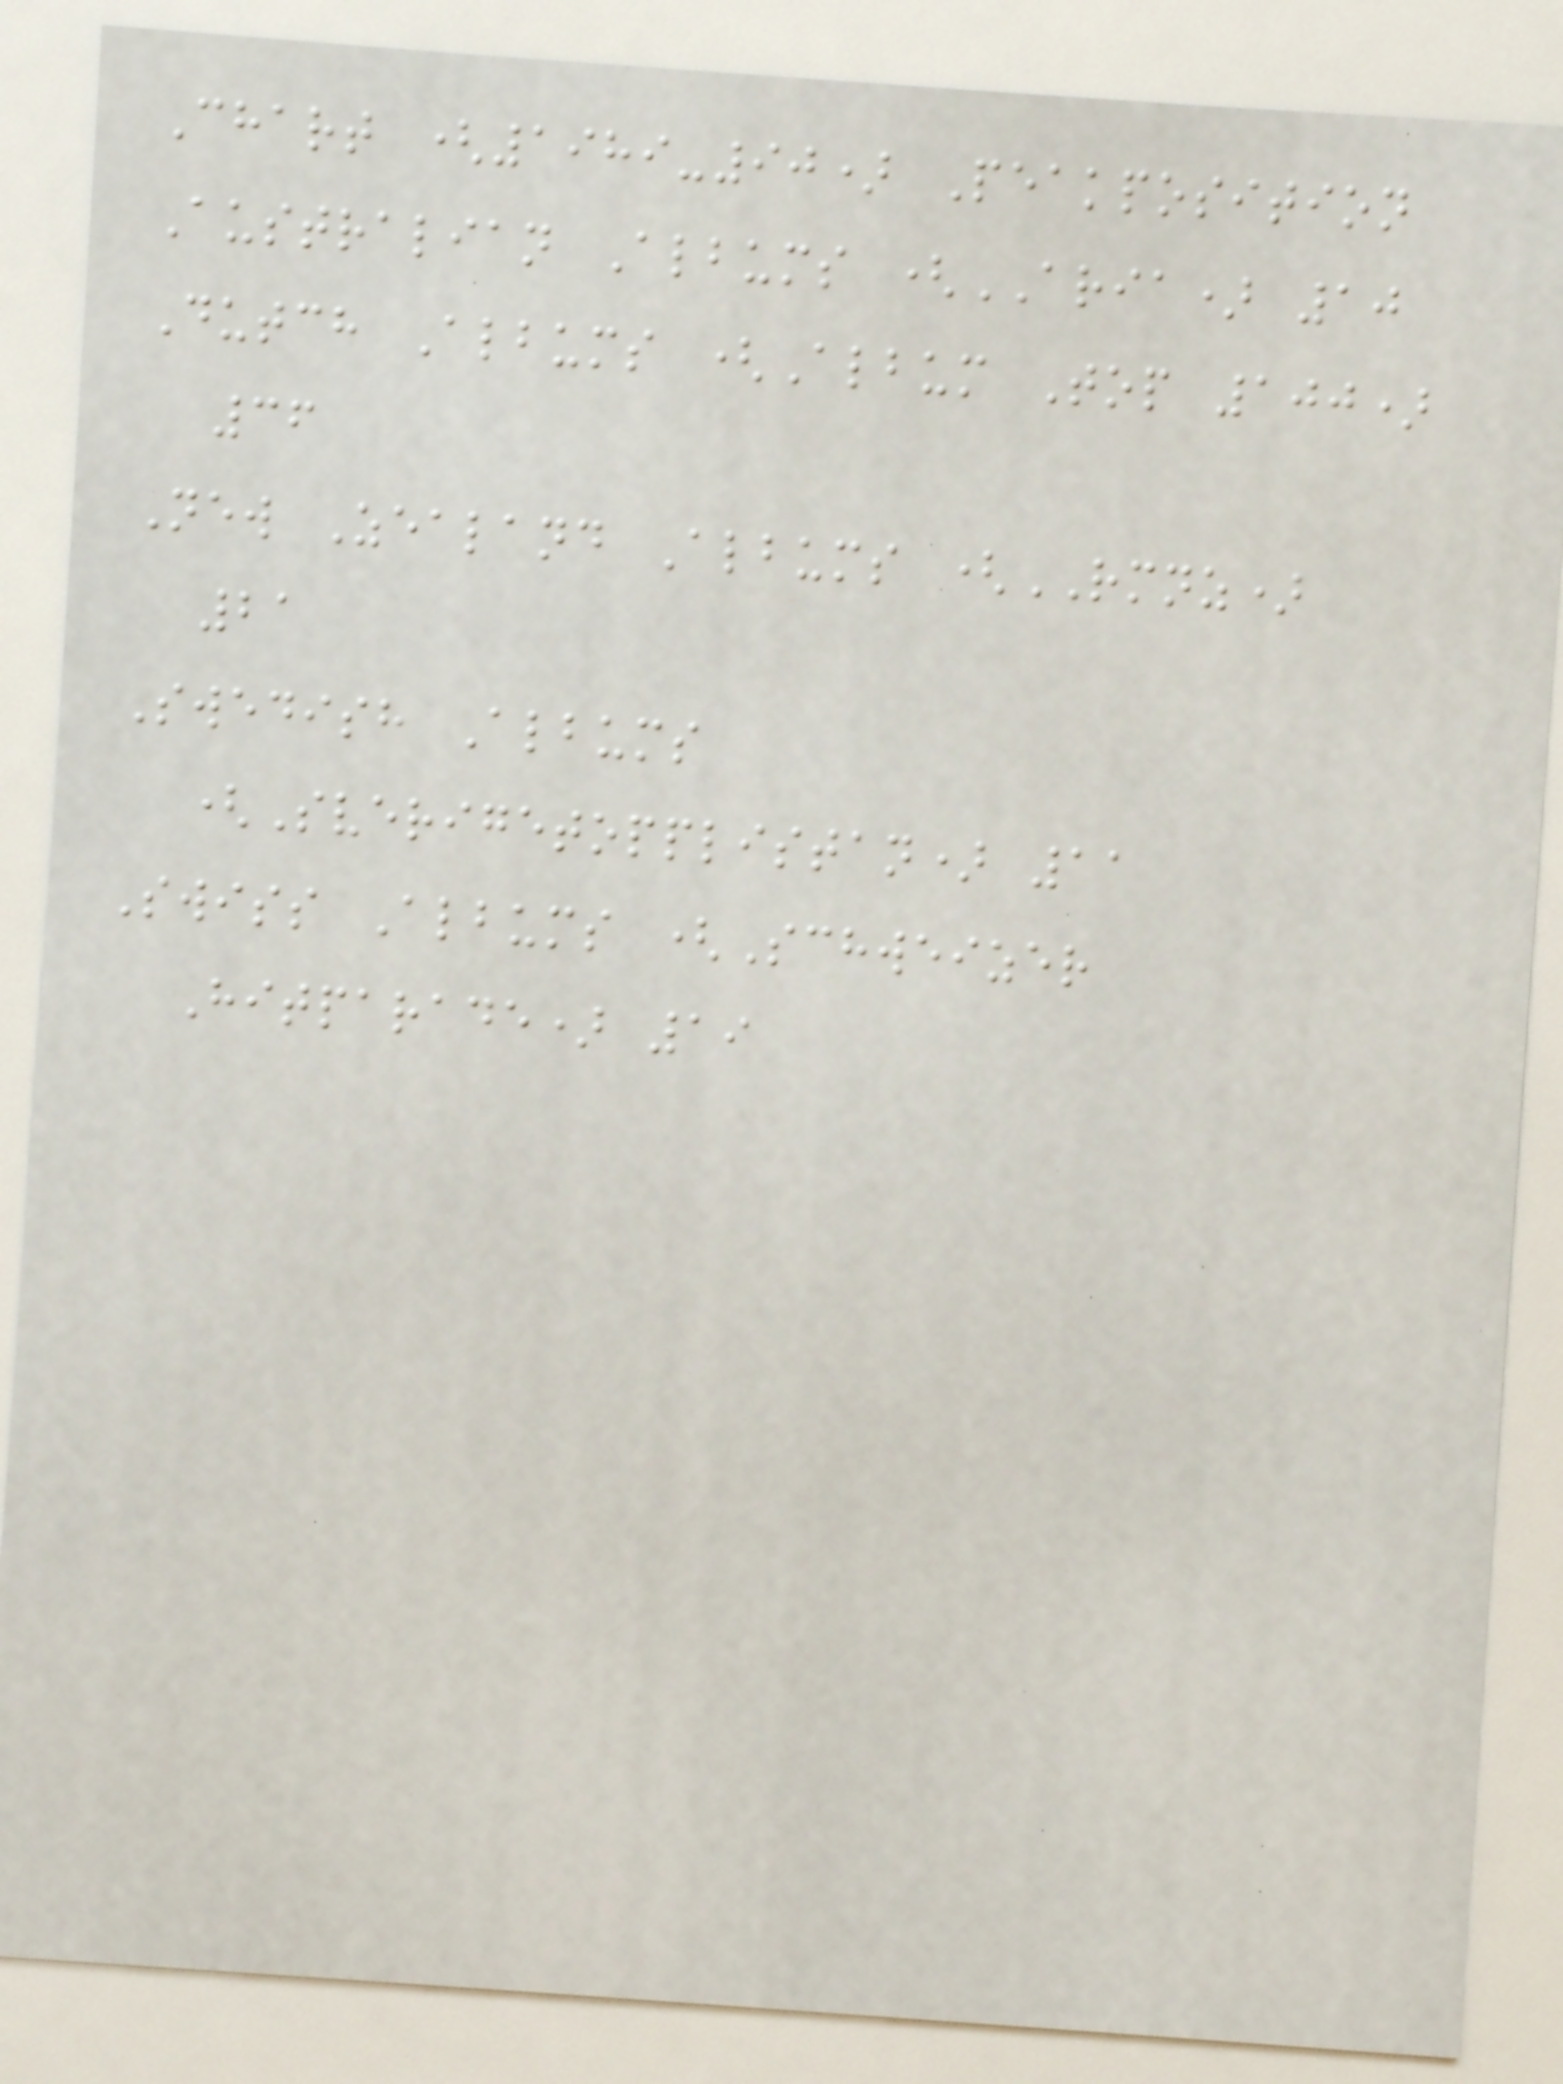Chart (1989-90) Peakposition
Australian Albums (ARIA) 10
Dutch Albums (Album Top 100)
36
New Zealand Albums (RMNZ)
21
Swedish Albums
(Sverigetopplistan) 11
Swiss Albums (Schweizer
Hitparade) 19
